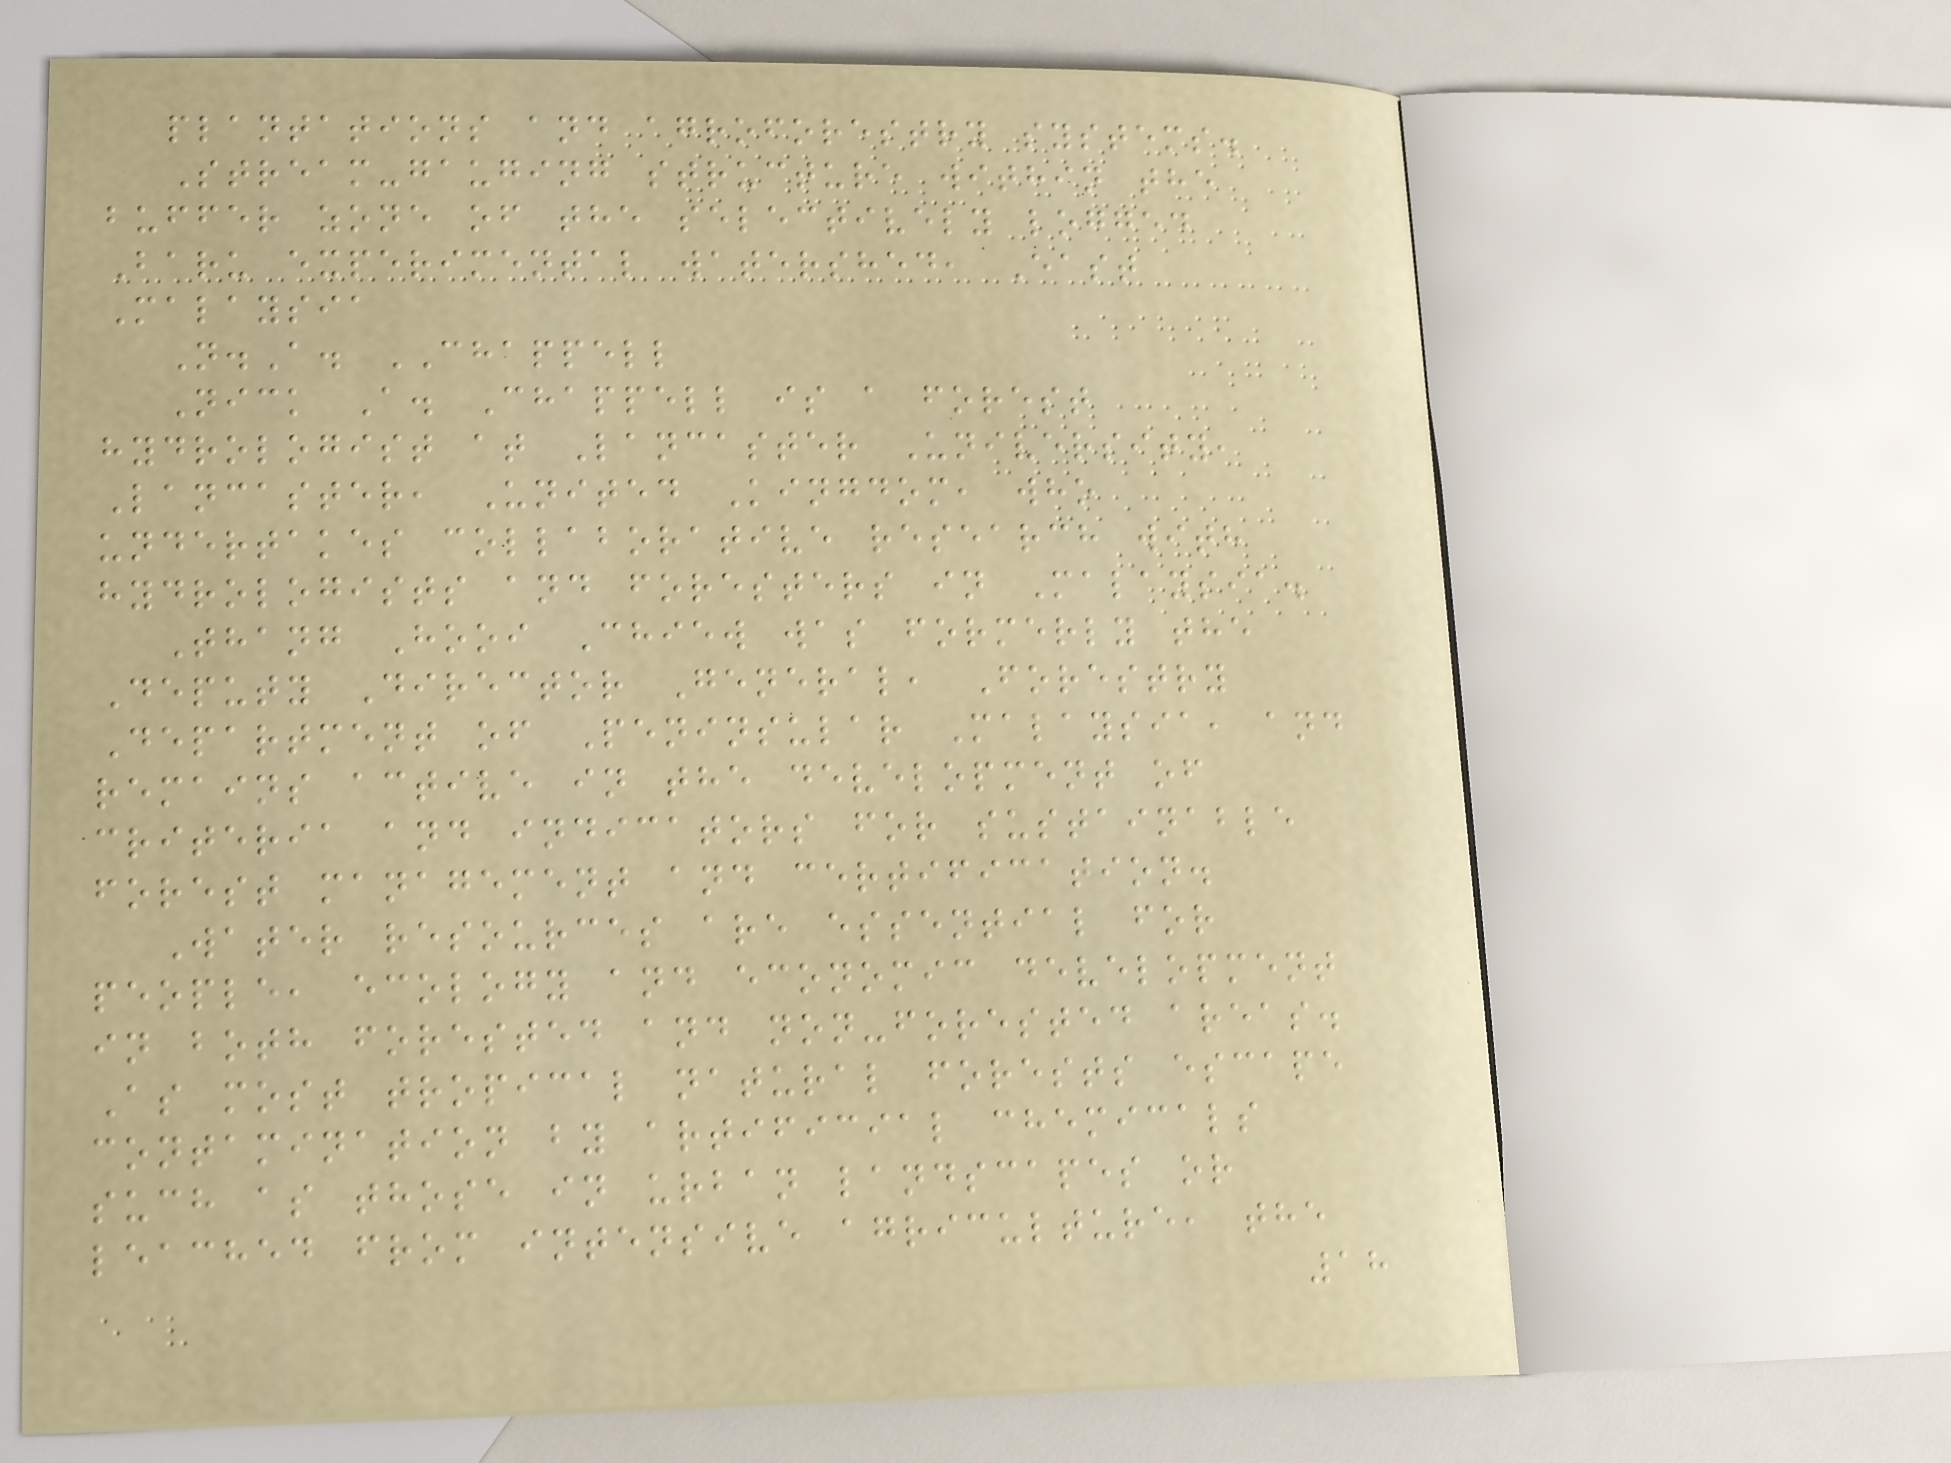plantations and agroforestry systems.
Stream-gauging structure within the
buffer zone of the selectively logged
Baru experimental watershed, East
Malaysia
N.A. CHAPPELL
Nick A. Chappell is a forest
hydrologist at Lancaster University,
Lancaster, United Kingdom, who
undertakes collaborative research with
hydrologists and foresters in Malaysia.
Thang Hooi Chiew was formerly the
Deputy Director General, Forestry
Department of Peninsular Malaysia, and
remains active in the development of
criteria and indicators for sustainable
forest management and certification.
Water resources are essential for
people, ecology and economic development
in both forested and non-forested areas.
As most tropical natural forests escape
contamination by artificial chemicals
such as those in urban landscapes or
leached from intensive agriculture, the
18
